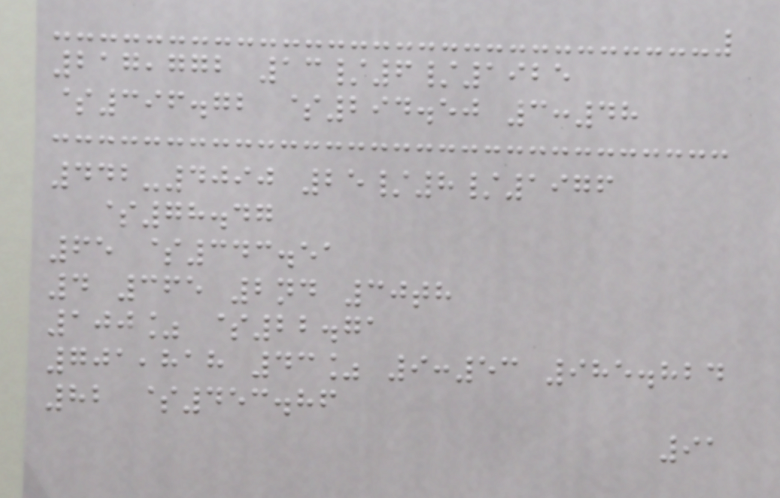217,772 13/6/1925
$396.72 $294.50 3:48
442-4090 25/8/1976
$78.47
65 $343.51
4 365 2nd 30th
100% $22.71
701,818 43% 9:53 985.824
82 $453.86
91
